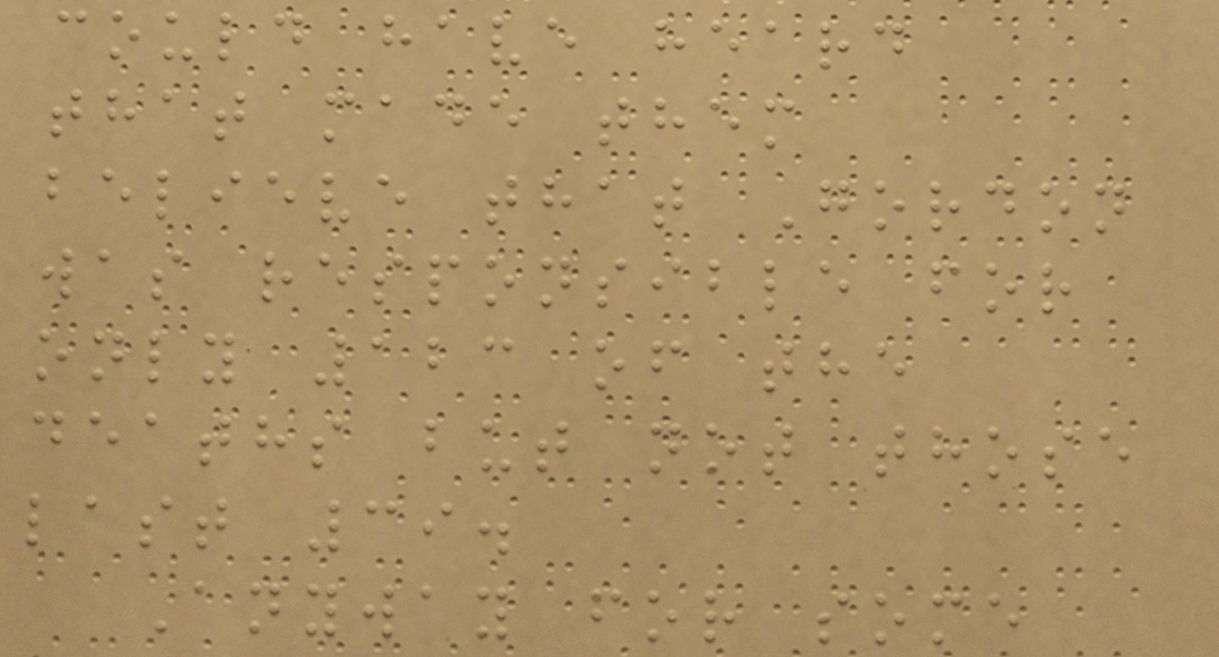could have heard
that made them
believe that Gordon
was responsible for
only 123 of the
deaths but not those
last 39.
Anyway for some
